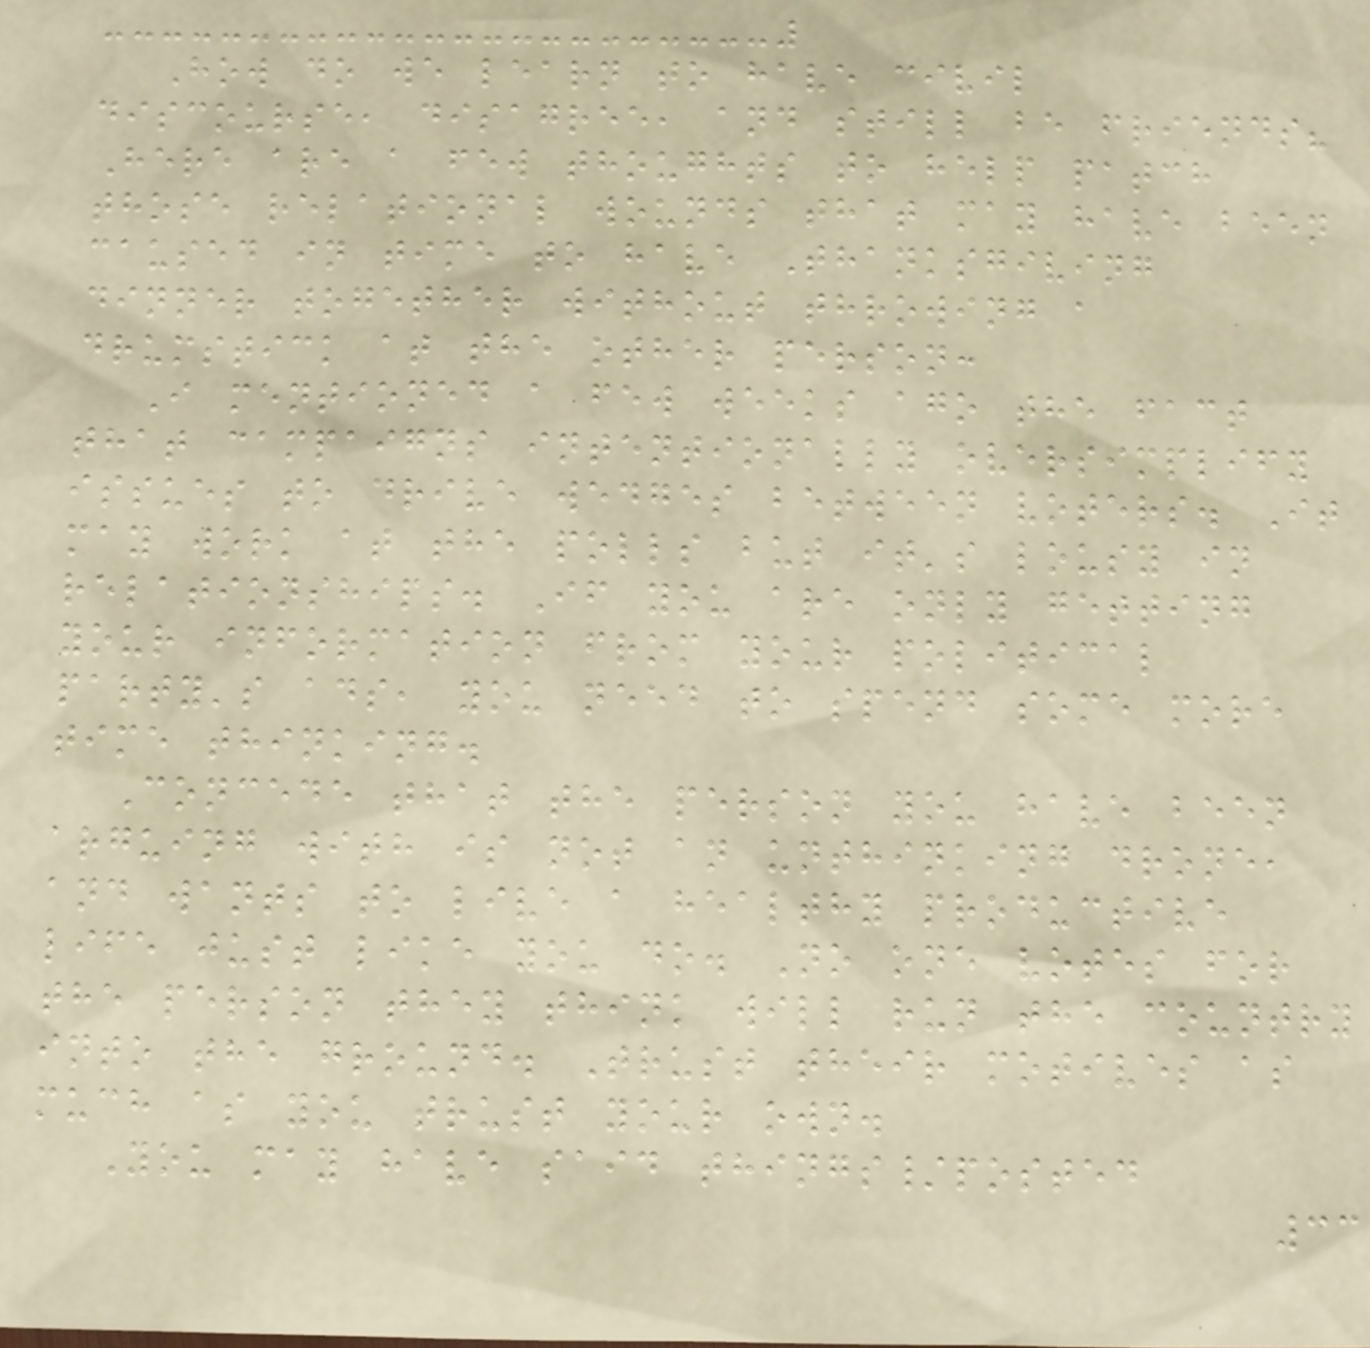How do we learn to have civil
discourse, disagree, and still be friends?
Here are a few thoughts to help patch
those relational wounds that may have been
caused in time to have Thanksgiving
dinner together without throwing a
drumstick at the other person:
I mentioned a few weeks ago the fact
that campaigns intentionally oversimplify
issues to drive wedges between voters. It
may work at the polls but it's lousy in
relationships. If you are only getting
your information from your political
party's ads, you need to spend some more
time thinking.
Concede that the person you have been
arguing with is not an unthinking drone,
and wants to live a healthy productive
life just like you do. No one votes for
the person they think will run the country
into the ground. Trust their motives as
much as you trust your own.
You may have said things/posted
33
